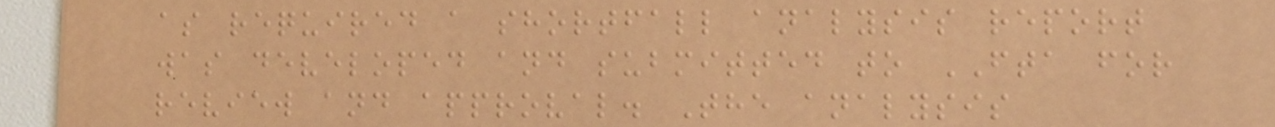as required a shortfall analysis report
was developed and submitted to FTA for
review and approval. The analysis
